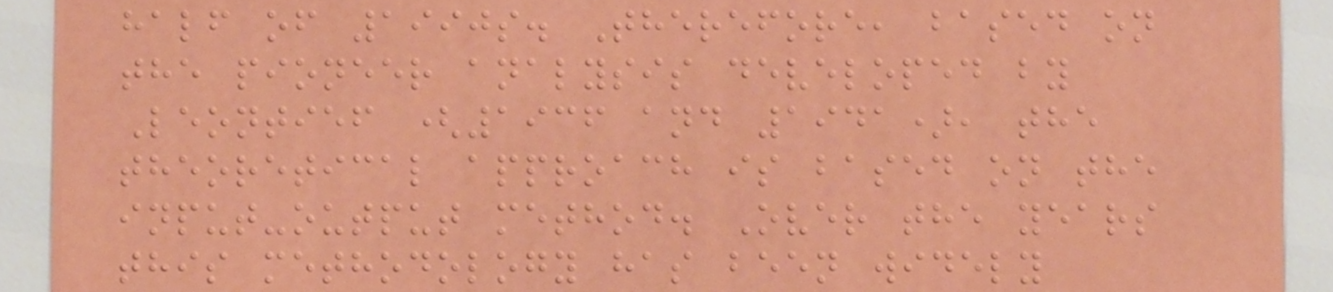half of 1990s. Therefore, based on
the pioneer analysis developed by
Leontief (1936 and 1941), the
theoretical approach is based on the
input-output method. Over the years
this methodology has been widely
